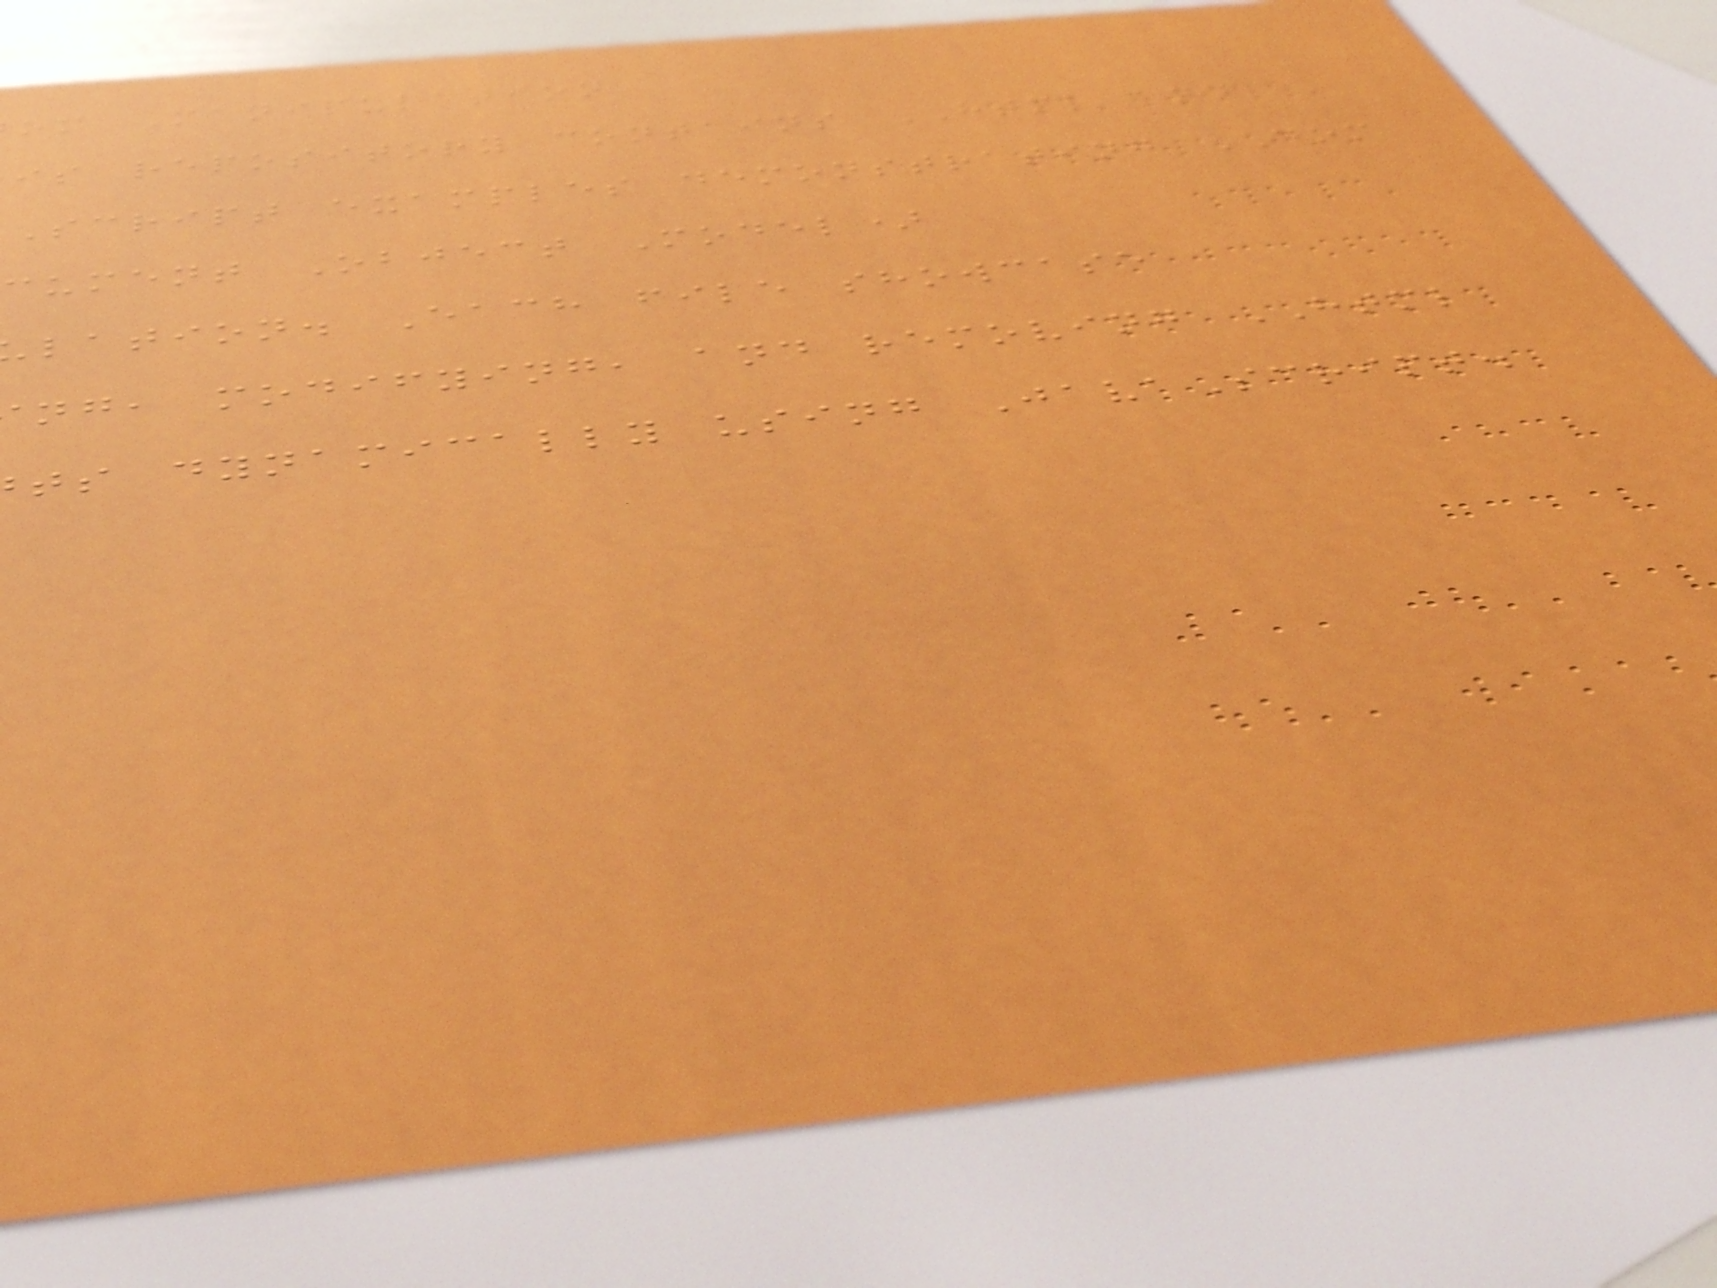om Manipulation
is repository contains HTML and
Script examples demonstrating DOM
cument Object Model)
lation. Each file showcase
ng, modifying, and removing HTML
ts dynamically using JavaScript.
